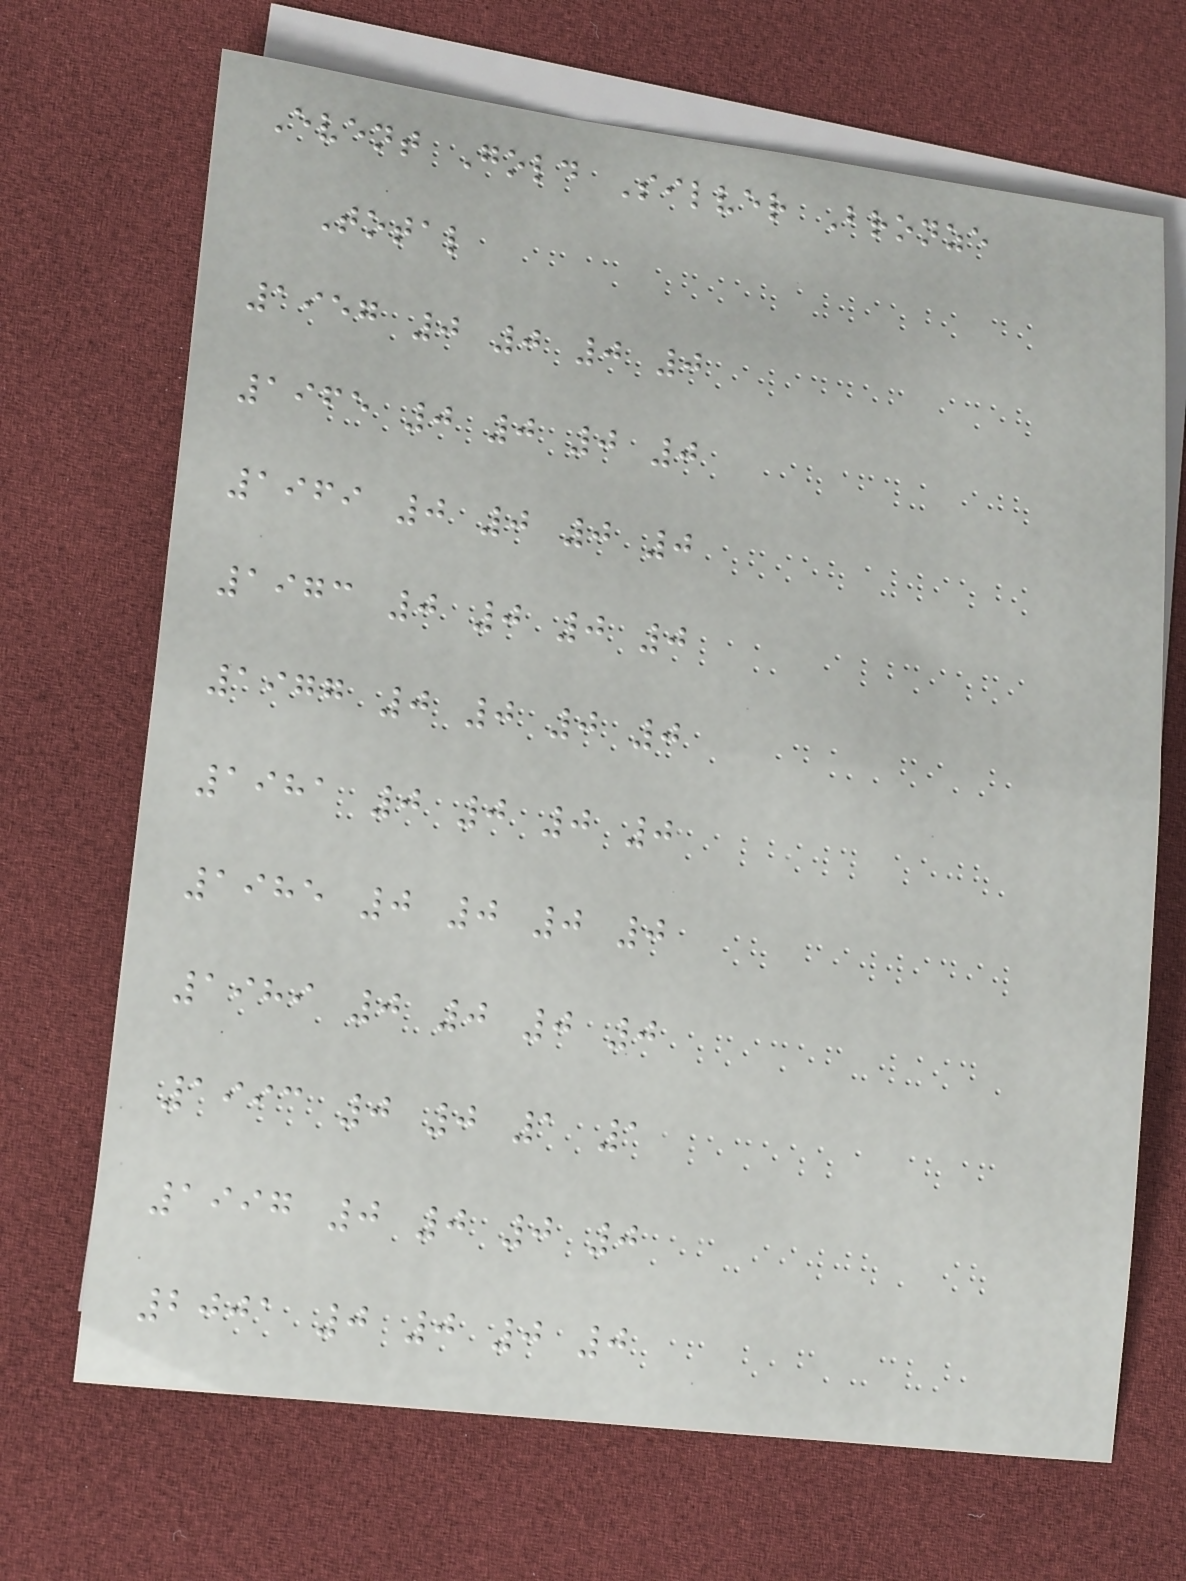Event Gold Silver Bronze
Total
1957 0 0 0 0
1965 0 0 0 0
1969 0 0 0 0
1973 0 0 0 0
1977 0 0 0 0
1981 0 0 0 0
1985 0 0 0 0
1989 0 0 0 0
1993 0 0 1 1
1997 0 0 0 0
2001 0 0 0 0
